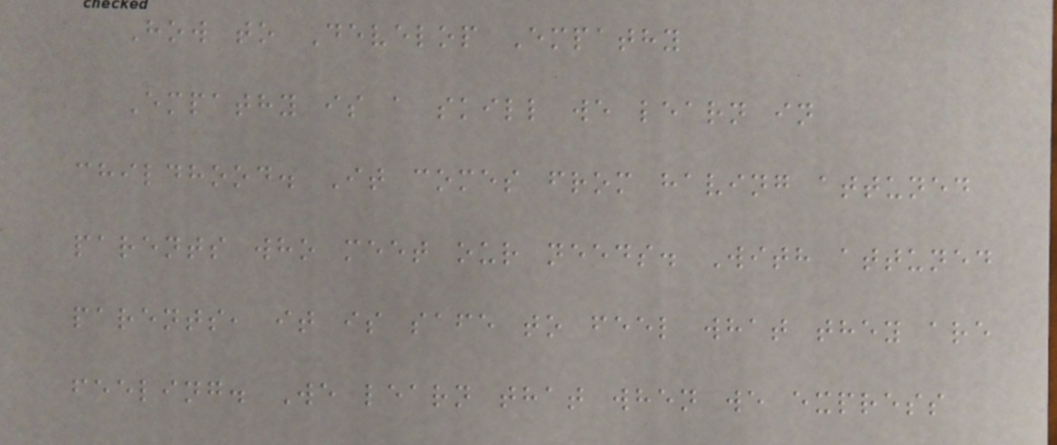How to Develop Empathy
Empathy is a skill we learn in
childhood. It comes from having attuned
parents who meet our needs. With attuned
parents, it is safe to feel what they are
feeling. We learn that when we express
